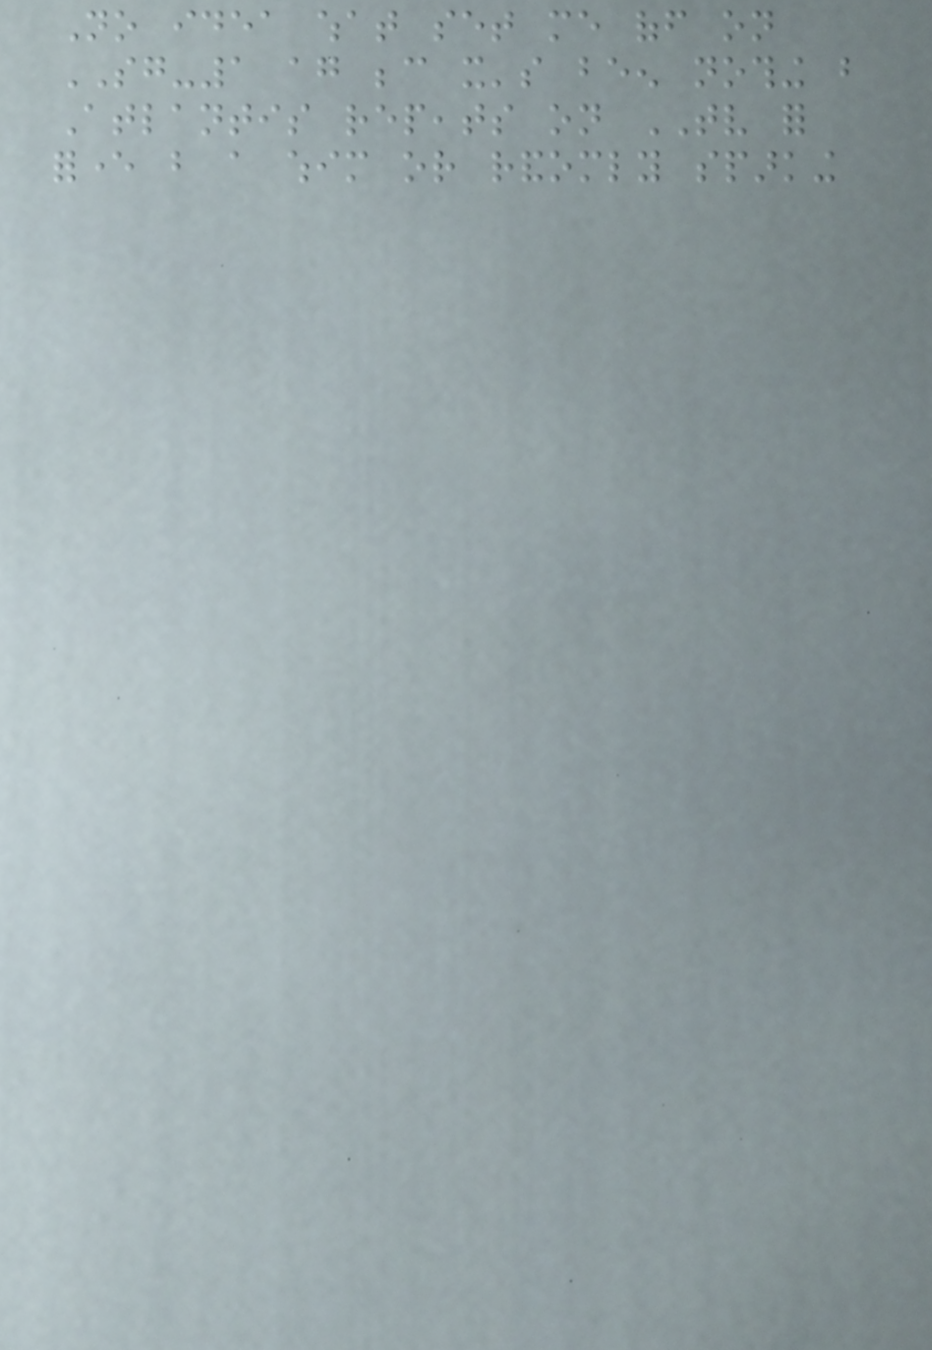No idea what set me off on
SG-1 again because it's been nothing but
Atlantis repeats on TV for
forever but a whim or randomly sparking
